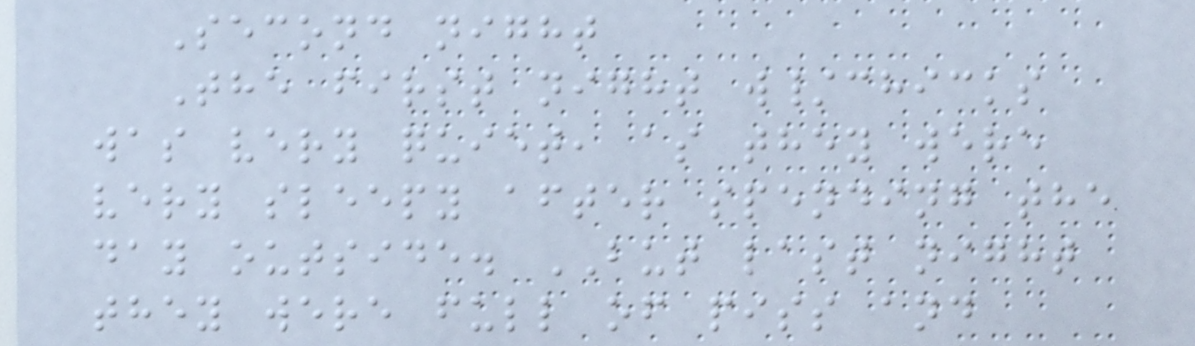Second night
The first night w/chicks
was very quiet, as they were
very sleepy after spending the
day outside. BUT last night
they were full of piss and
